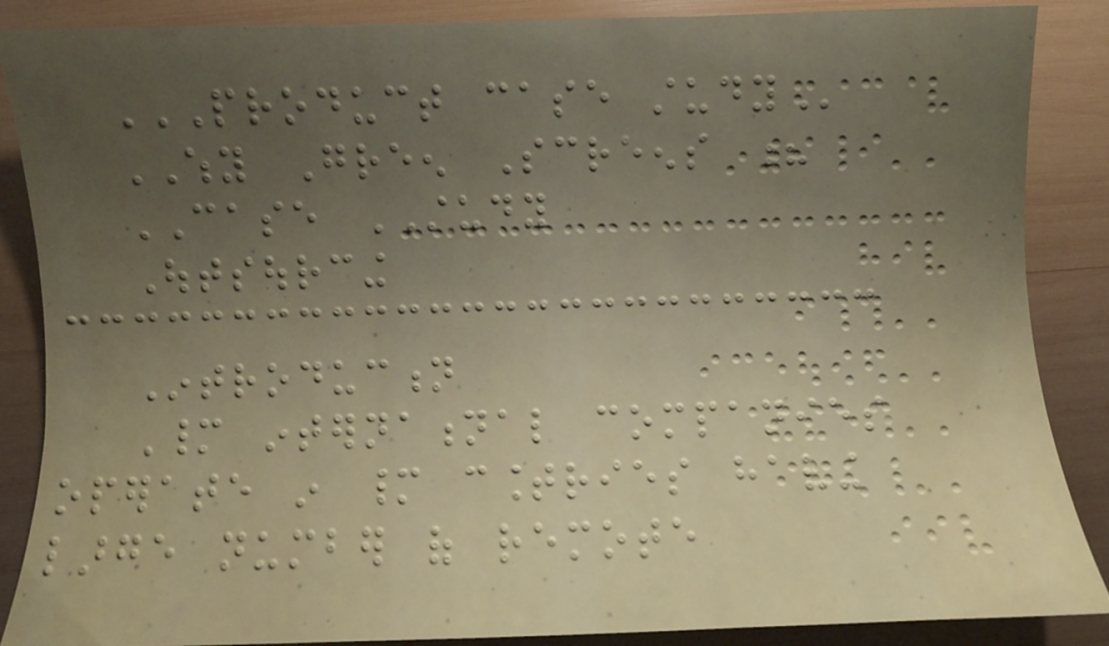PRODUCT CASE STUDY
WHY Green Screens ?
CASE STUDY
Outsourcing
Introduction
Many international companies
operate in many countries having
large number of remote
